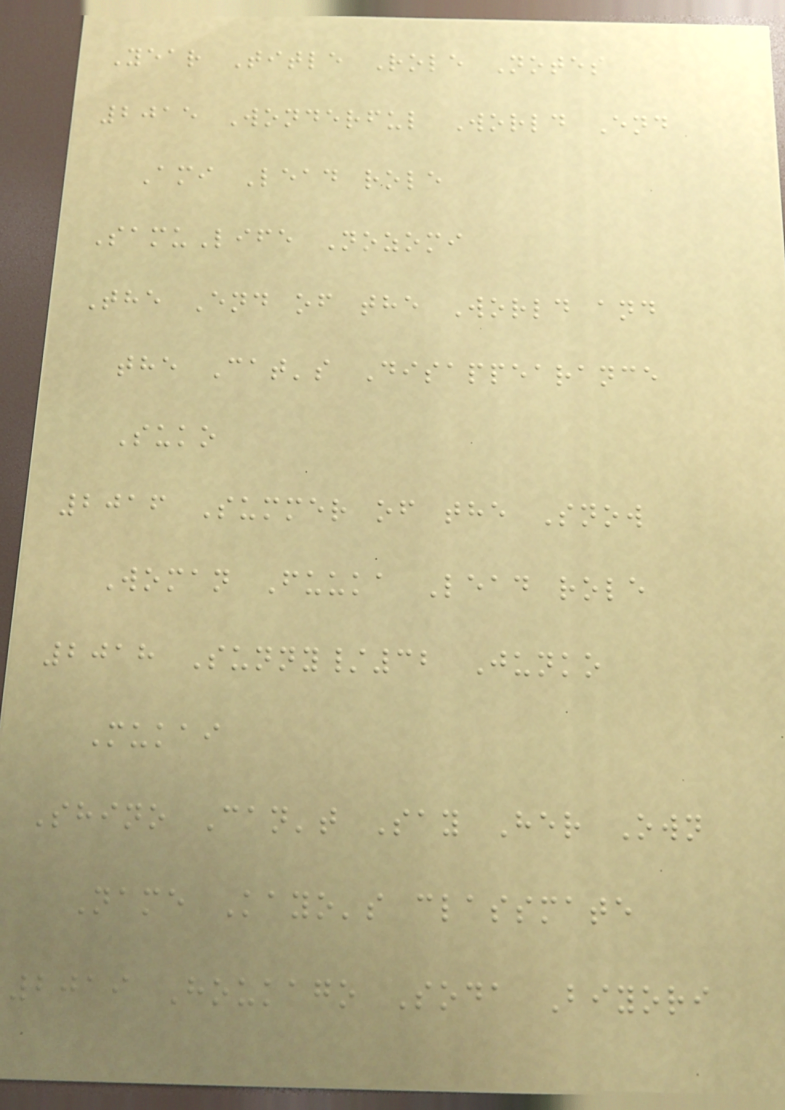Year Title Role Notes
2015 Wonderful World End
Ami Lead role
SamuLife Nozomi
The End of the World and
the Cat's Disappearance
Suko
2016 Summer of the Snow
Woman Fuuka Lead role
2018 Sunny/32 Junko
Mukai
Shino Can't Say Her Own
Name Kayo's classmate
2019 Houkago Soda Biyori
